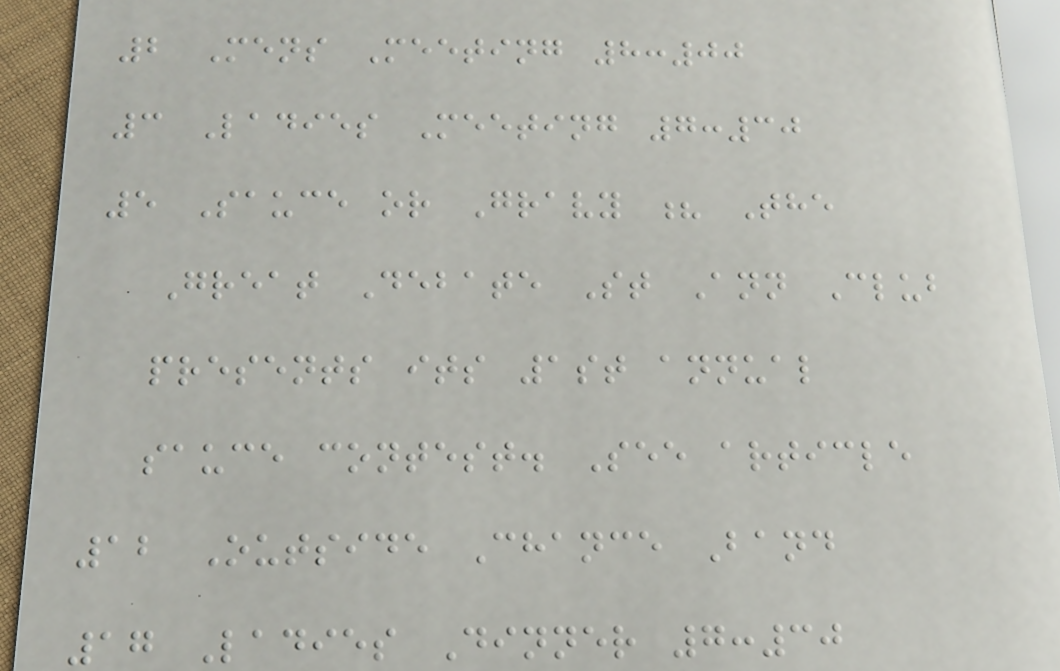2 Mens Meeting 8:00
3 Ladies Meeting 7:30
5 Sauce or Gravy ? The
Great Debate St Ann Club
presents its 1st annual
sauce contest. See article
12 Outside Chance Band
17 Ladies Dinner 7:30
